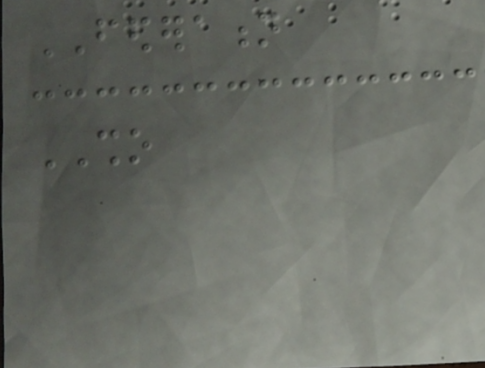FEDERATION
SHO
